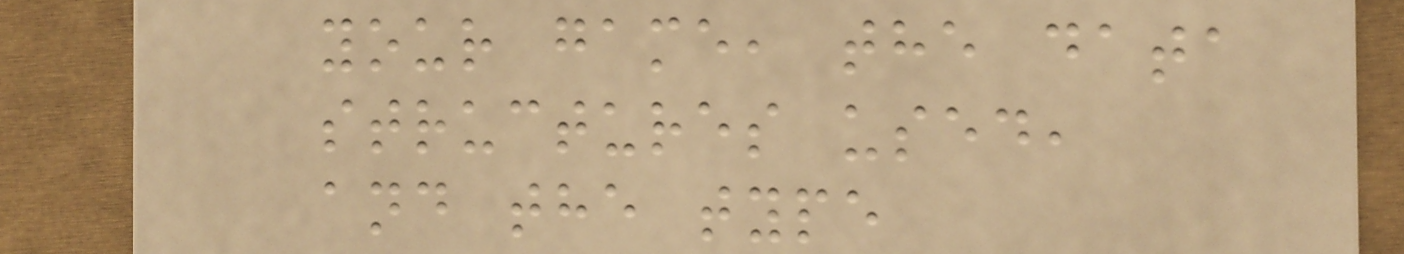your game, the data
structures used,
and the type
